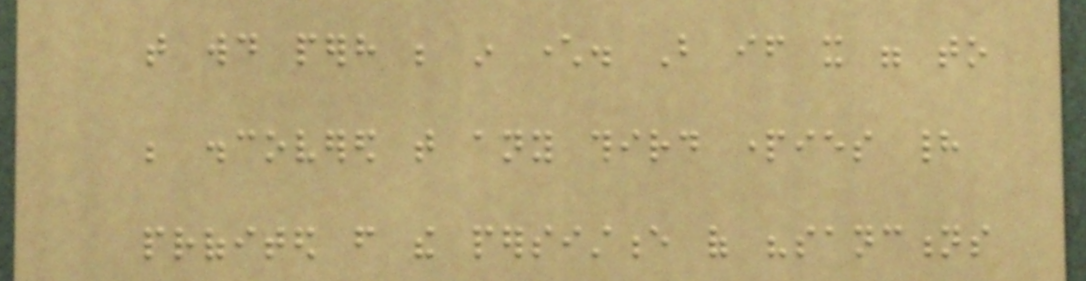that would perhaps be in character. But if it were to
be discovered that any third parties had
profited from the persistence of "sanctions
